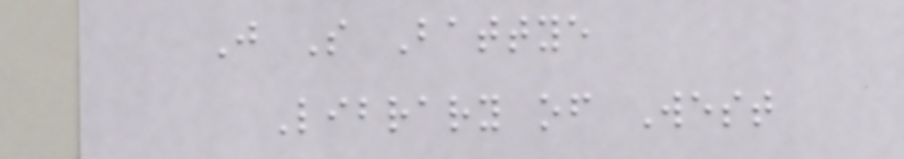J S Battye
Library of West
